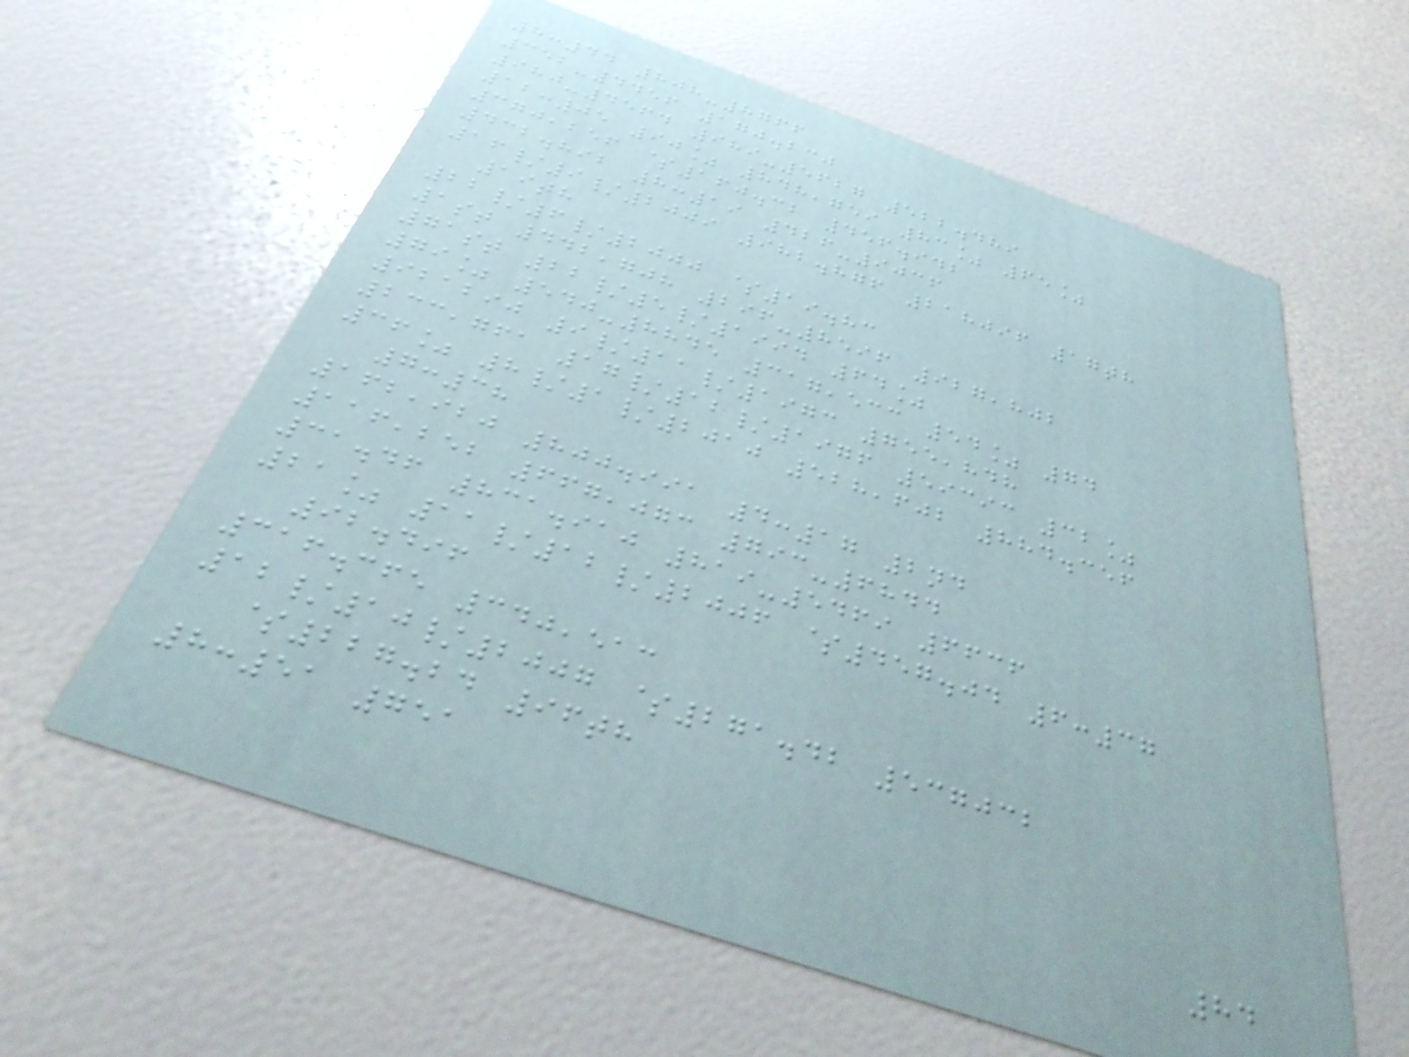8:44 808-8766
352-4456 170.230
980-4564 989-5627 522.489
12:05 90% 848,759 83% 65%
370,256 $160.32 456.942
432.892 8:19 426-9036
16/9/2009 982.876 218096 17th
19th
22/6/2000 $19.83
1st 442,708 296-8596 927,802
71st 22/5/1994 64%
79% 540-8845 317,533 54% 74
921290 9/11/1973 755,848
233,761 17/12/1976 59393 32%
36% 8/1/2010 528,602 884.356
7:38
162,920 800.991 4:17 2nd
116,252 667,073 793-6844
31.46 831.910 819-5469 6636
21% 11/12/2006 $457.04 6:37
92.496
316.365 340,513
12/10/2007 $271.42 537032
$227.24 96th
8:51 751
84
